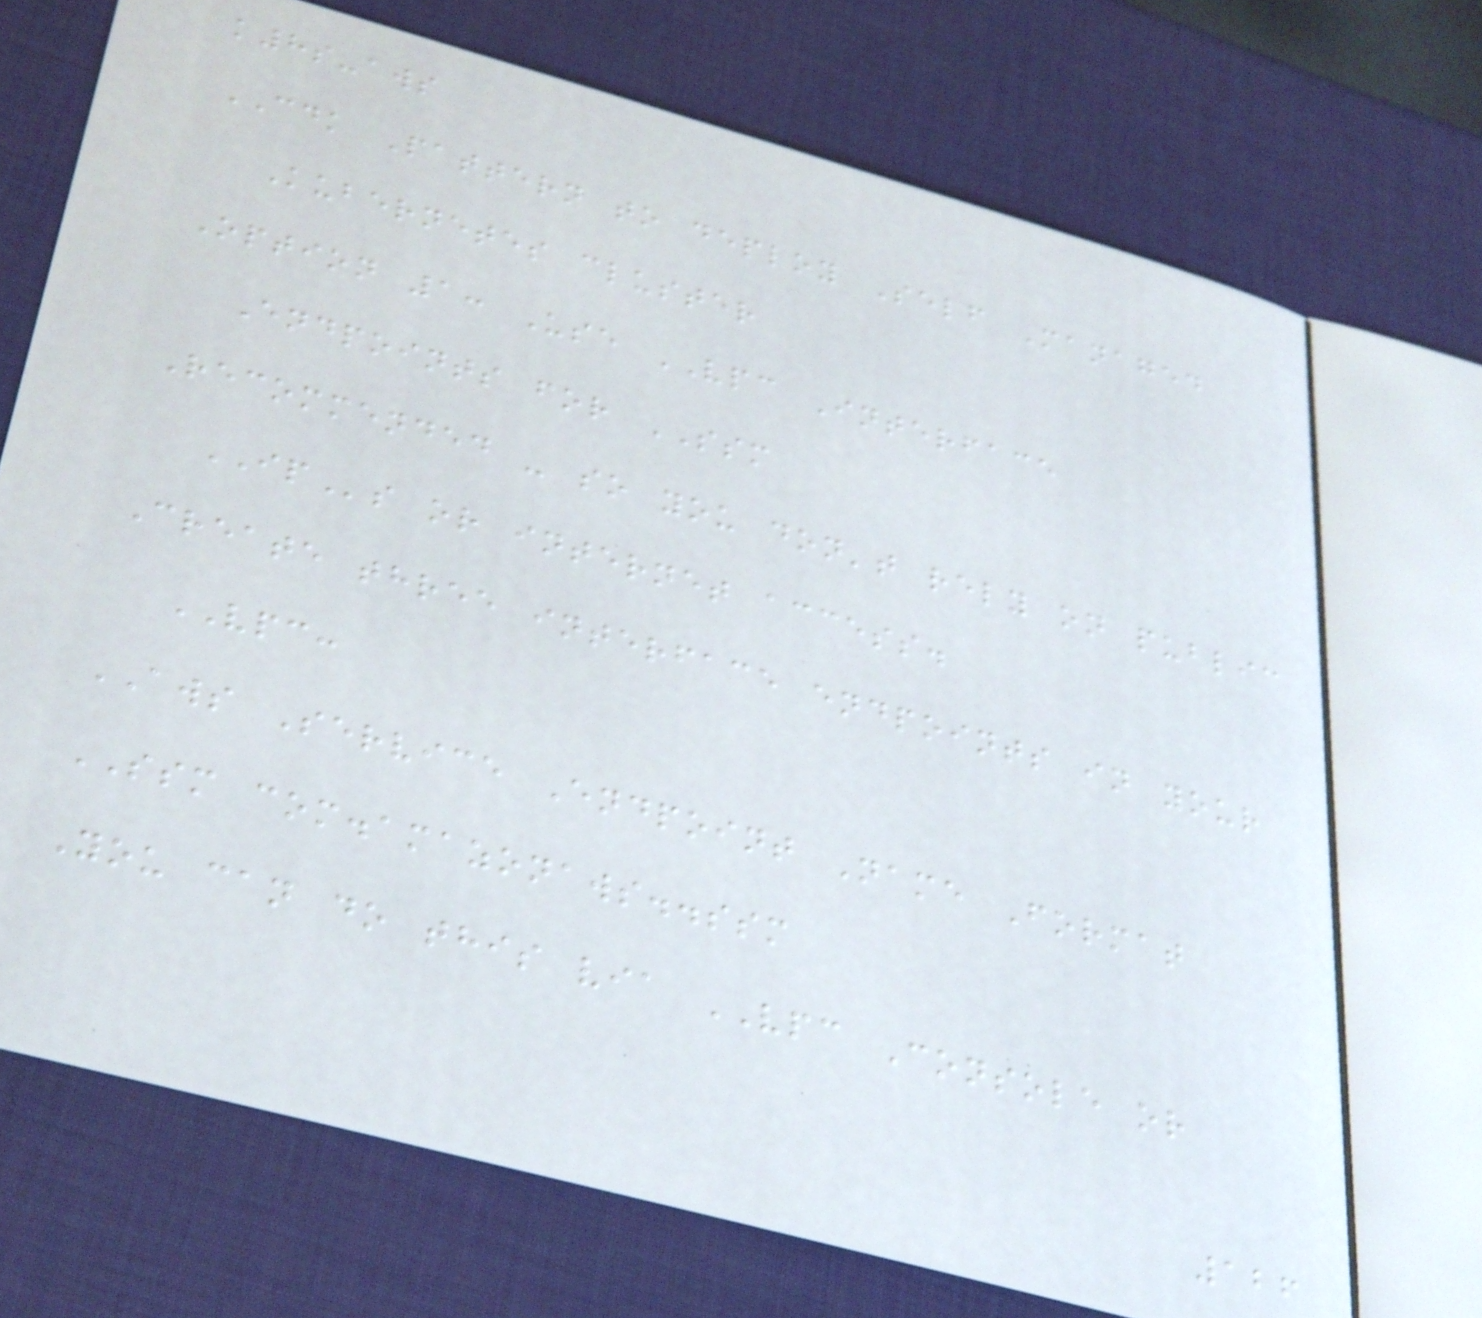k8s-aws
CDK Pattern to deploy Self Managed
Kubernetes cluster
Option 1: Use VPC Interface
Endpoints for SSM
Recommended - so you don't rely on public
IPs or internet access.
Create three interface endpoints in your
VPC:
AWS Service Endpoint Name Format
SSM com.amazonaws..ssm
You can do this via VPC Console or
126
